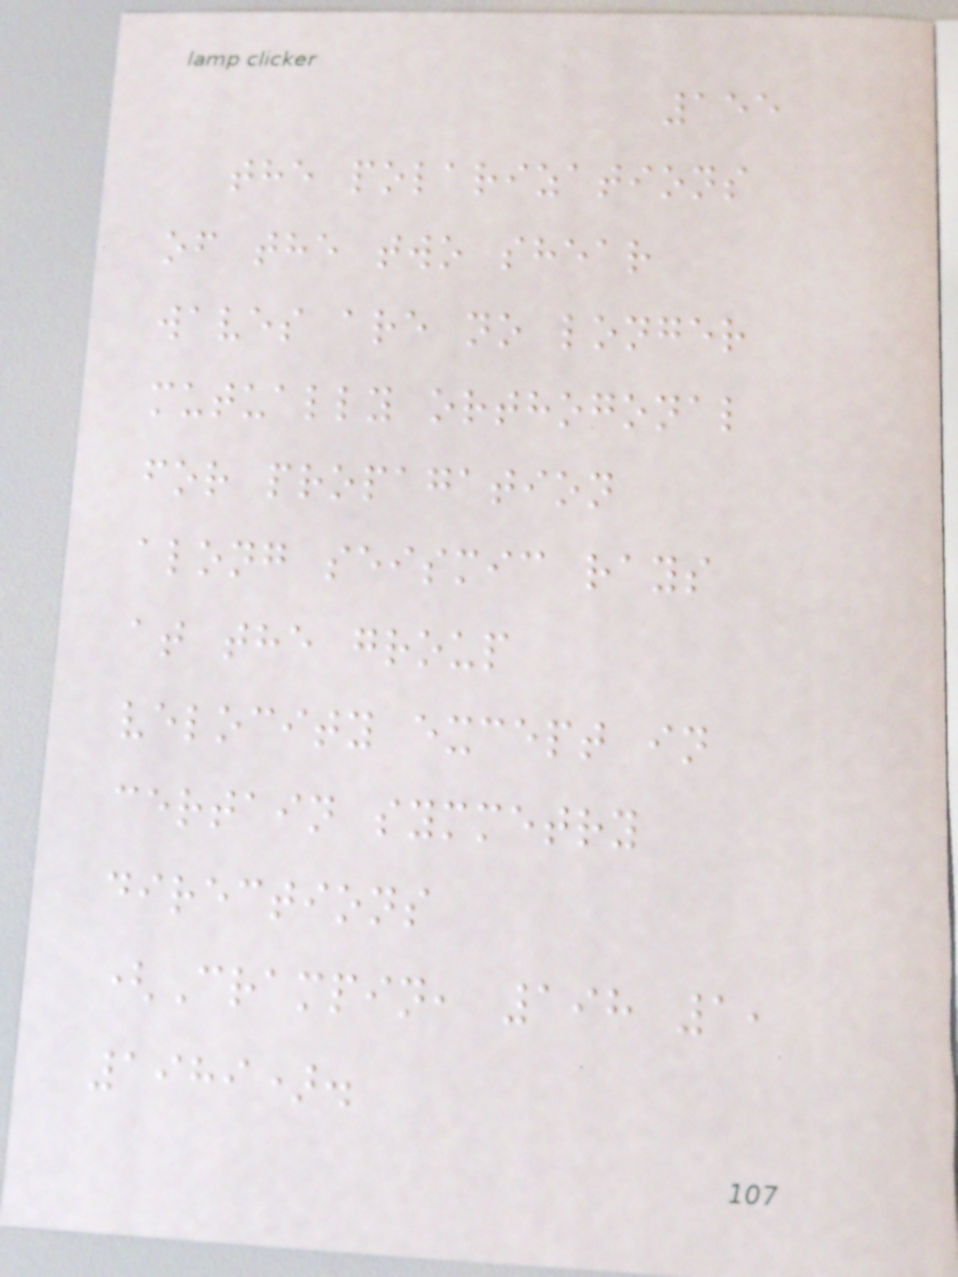155
the polarizations
of the two shear
waves are no longer
mutually orthogonal
for propagation
along seismic rays
at the group
velocity except in
certain symmetry
directions
(Crampin, 198 1,
1989).
